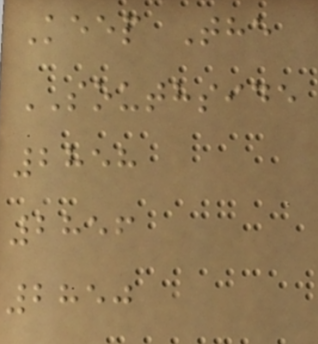Keep The
SOUTHSIDE
2858
2856
2850
